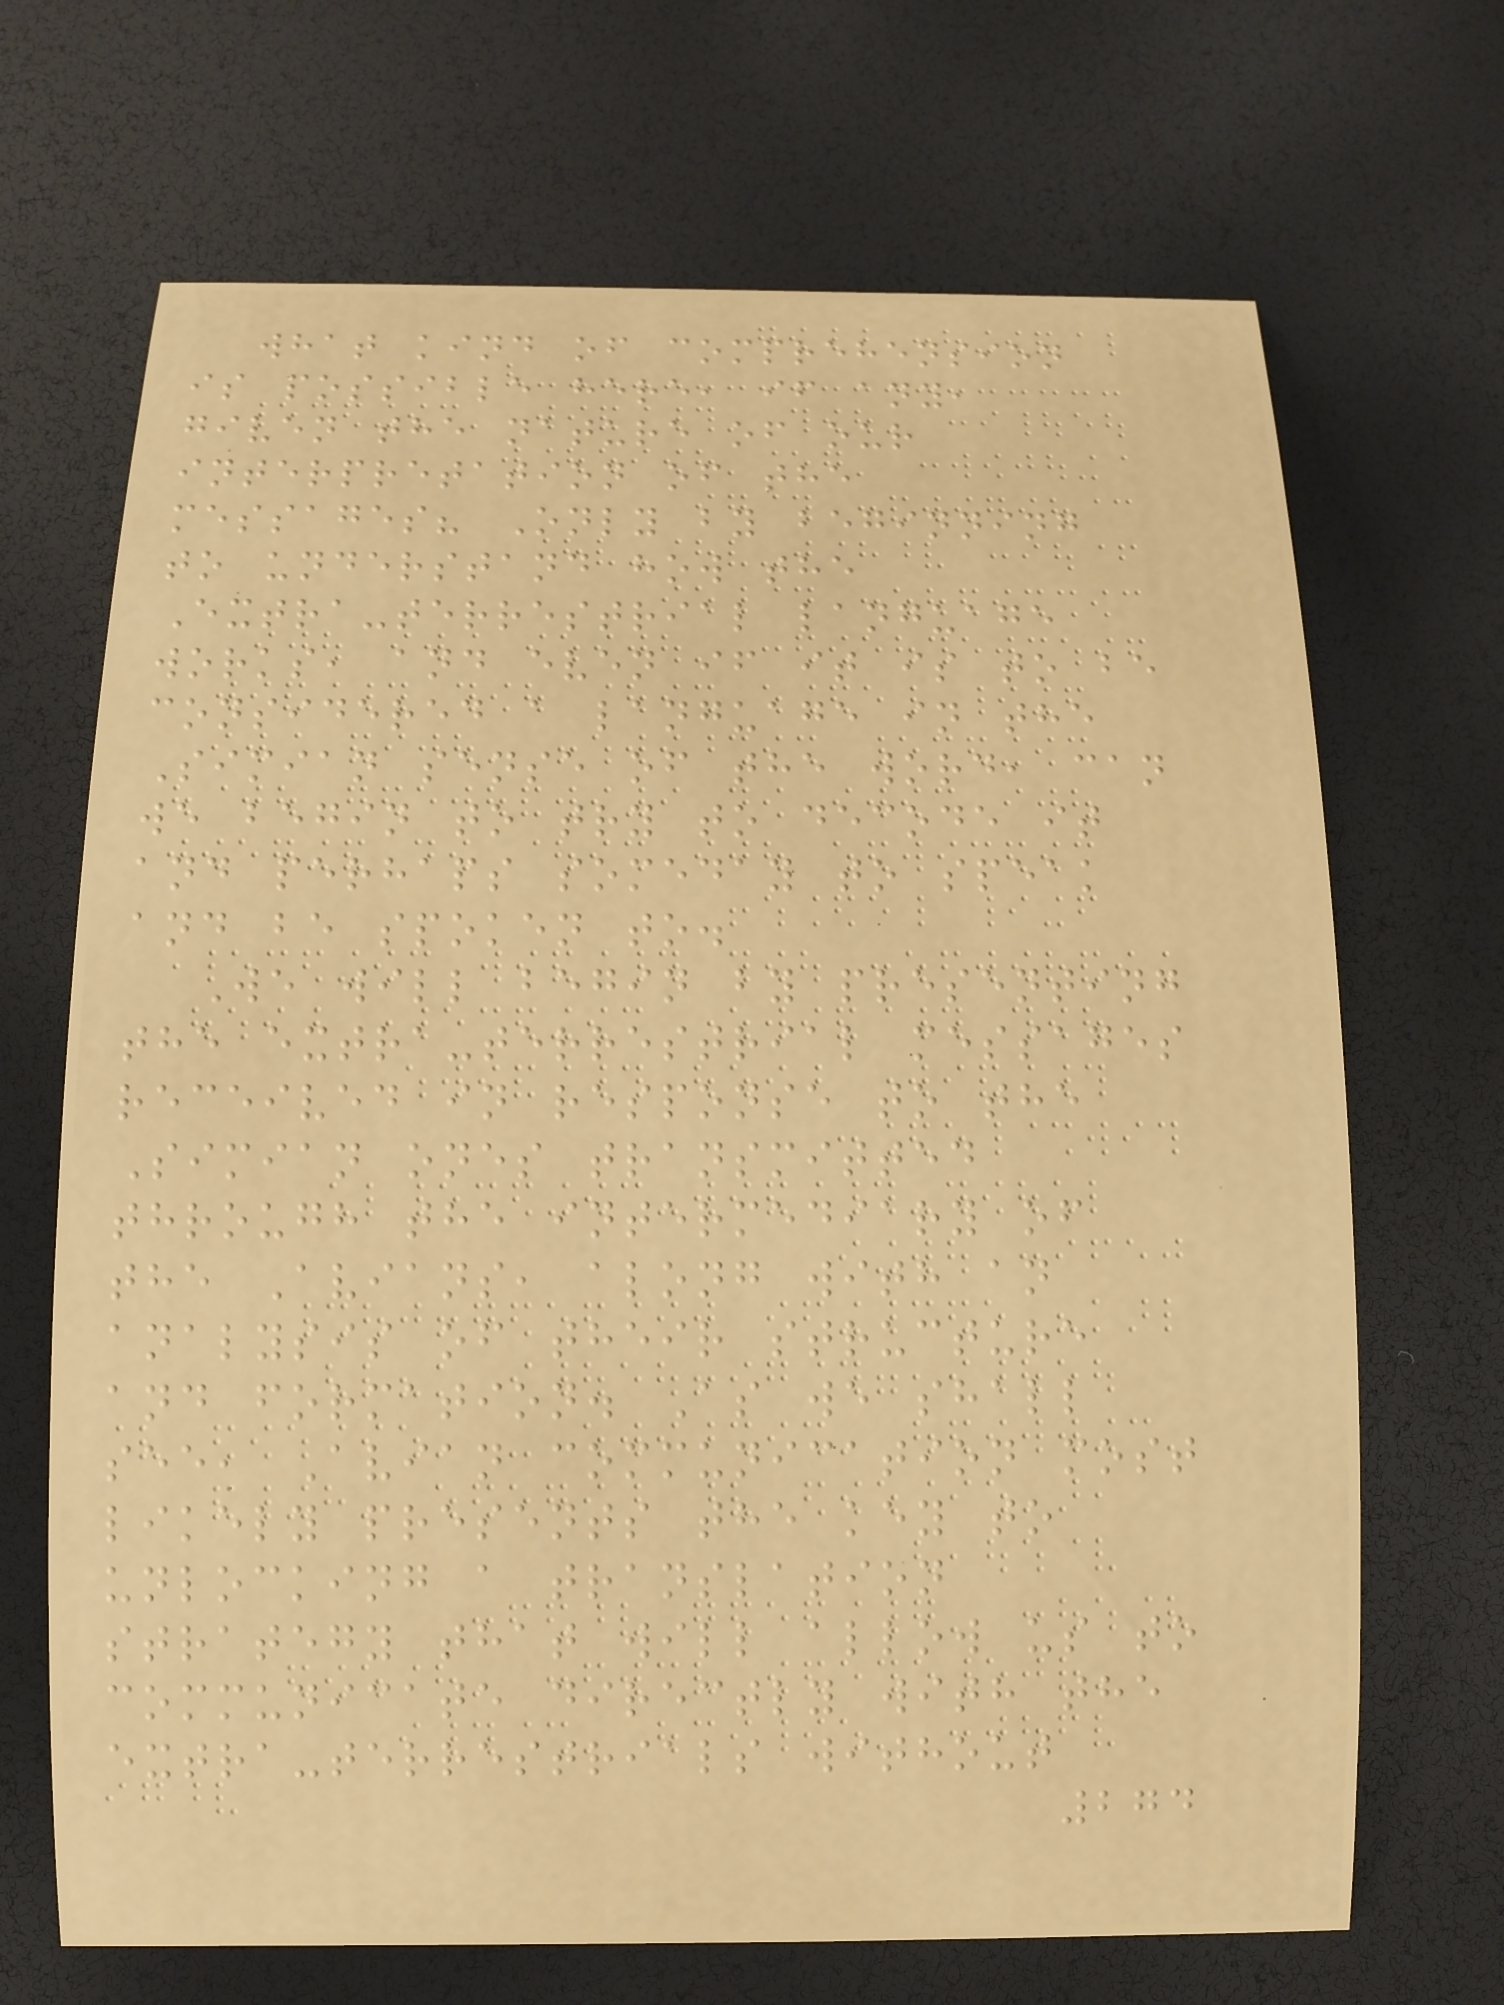what kind of comprehension
is possible here, if any,
given the nature of our
interpretation of the
messages? Only by beginning
to understand how the
Extra-terrestrial language
works, and even if it is to be
considered a language in the
Simian sense of the word, can
we begin to try to decode it
and perhaps someday to speak
and be spoken to.
We will begin by presenting
the extra-terrestrial messages
received in response to the
Simian ones transmitted
through the intermediary of
the Avians, along with an
analysis of their structure
and formation. As we shall
see, Avian communication most
likely presents the key to
unlocking a translation
strategy that will allow us to
communicate directly with the
extra-terrestrials without
274
